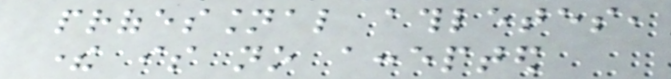professional athletes,
there is no accepted
